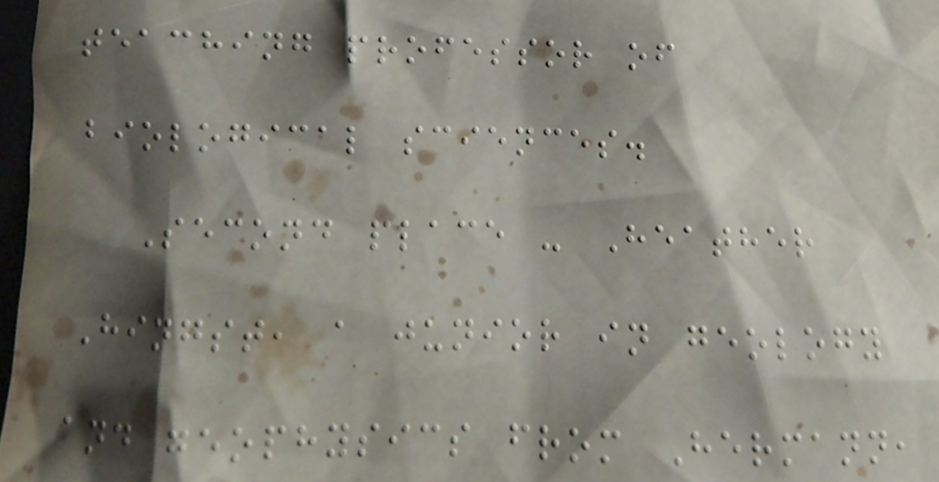teaching professor of
biological sciences.
Second place - Heather
Hingst, a junior in geology
and geophysics from Hermann,
